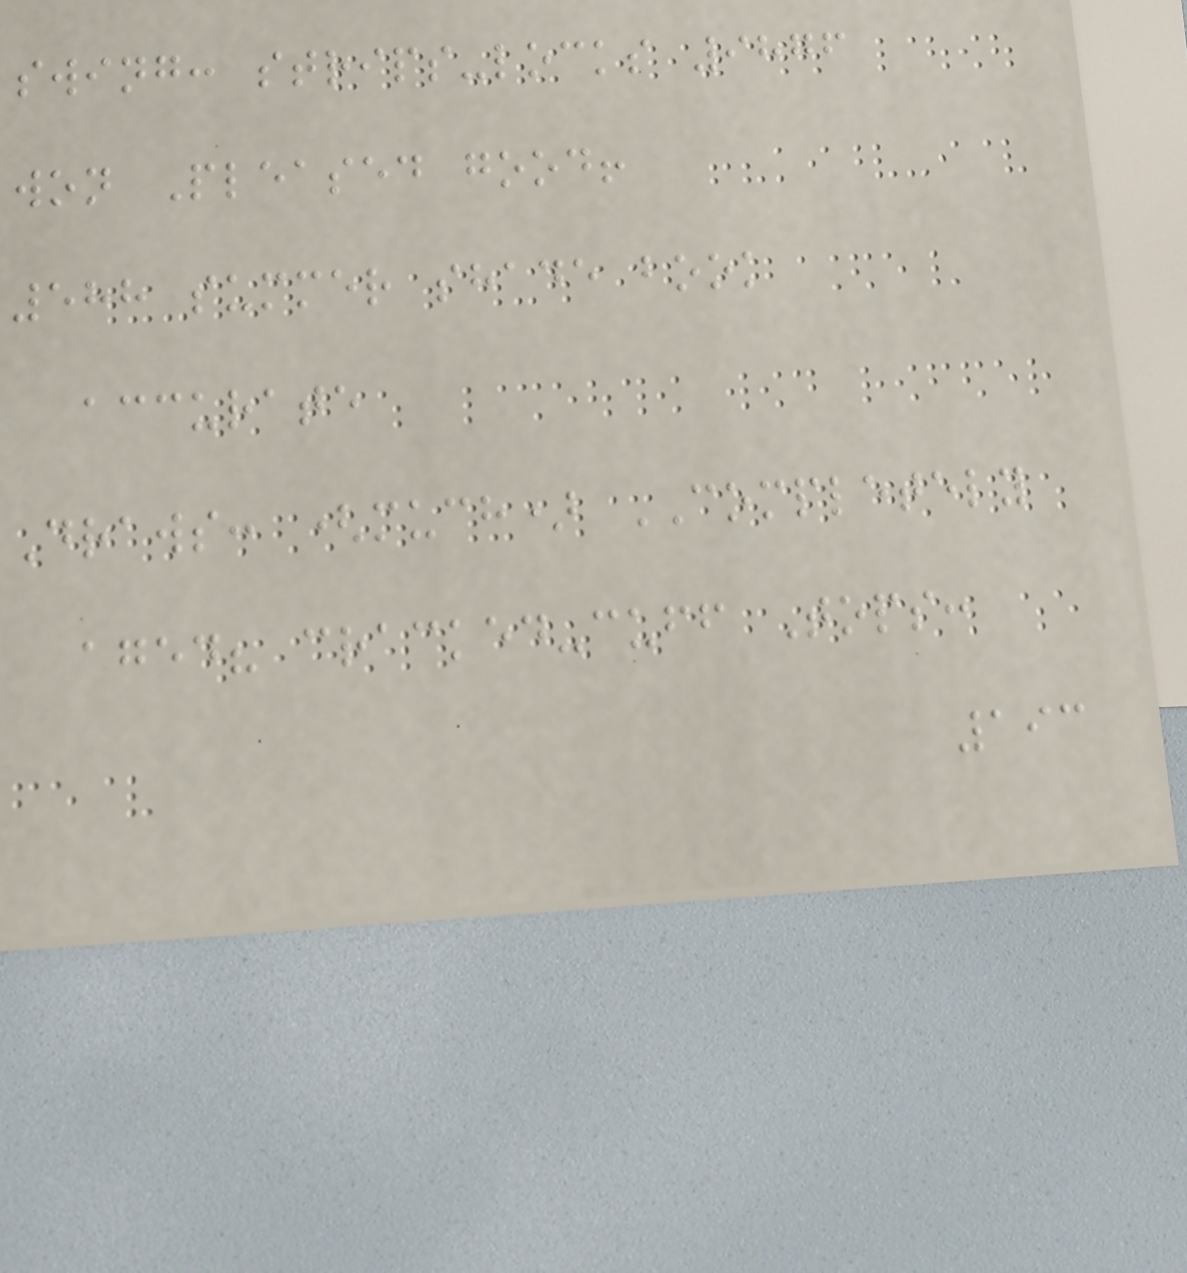swing: strips-locks 9876
won Pleased good!
588 summer shade book
accurate
Draws: (much) COMPLETELY
aged? cracked-cuff Tops:
193
